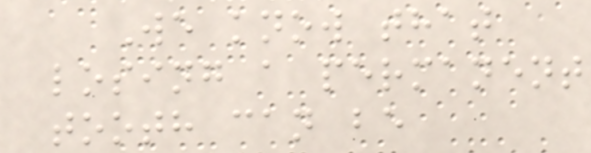We know that
losing a permanent
tooth can be
